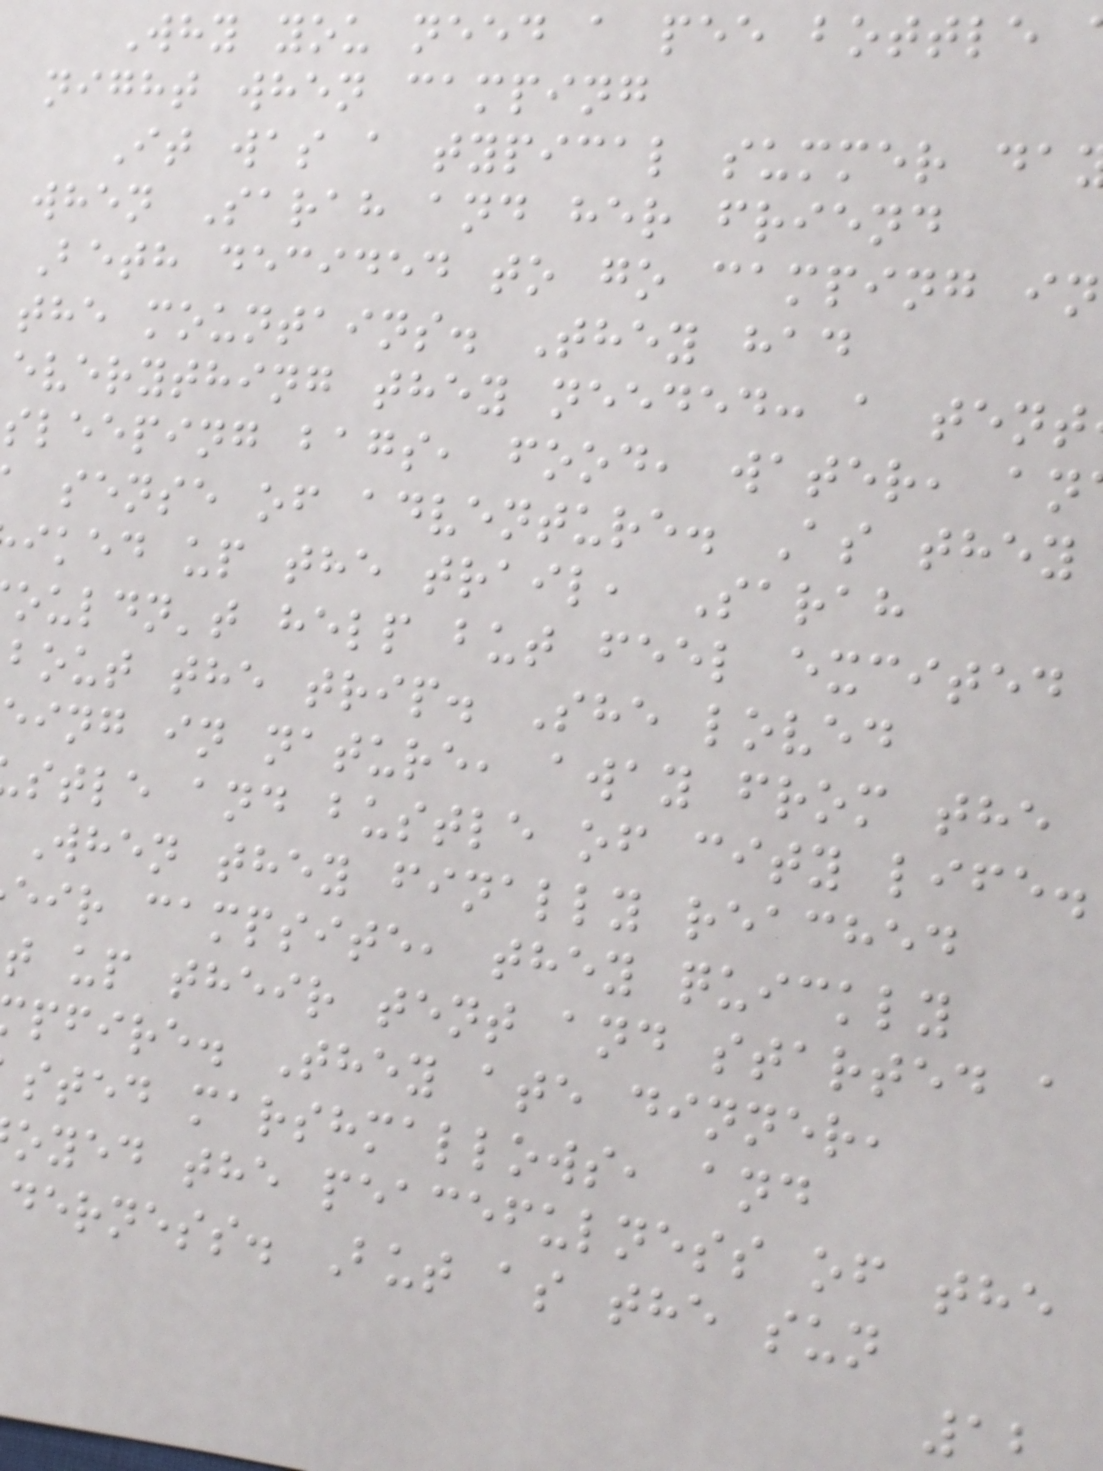Why you need a pee bottle
night when camping
It was a typical summer da
when Sarah and her friend
Beth decided to go camping in
the mountains. They had
everything they needed: a tent
sleeping bags, food, water, an
sense of adventure. As they
iked up the trail, Sarah
ouldn't help but feel excited
bout the trip. She loved
eing in nature, away from the
stle and bustle of city life.
When they finally reached
eir campsite, they quickly
t up their tent and started a
pfire. They ate dinner,
sted marshmallows, and
oyed the peacefulness of the
derness. But as the sun
